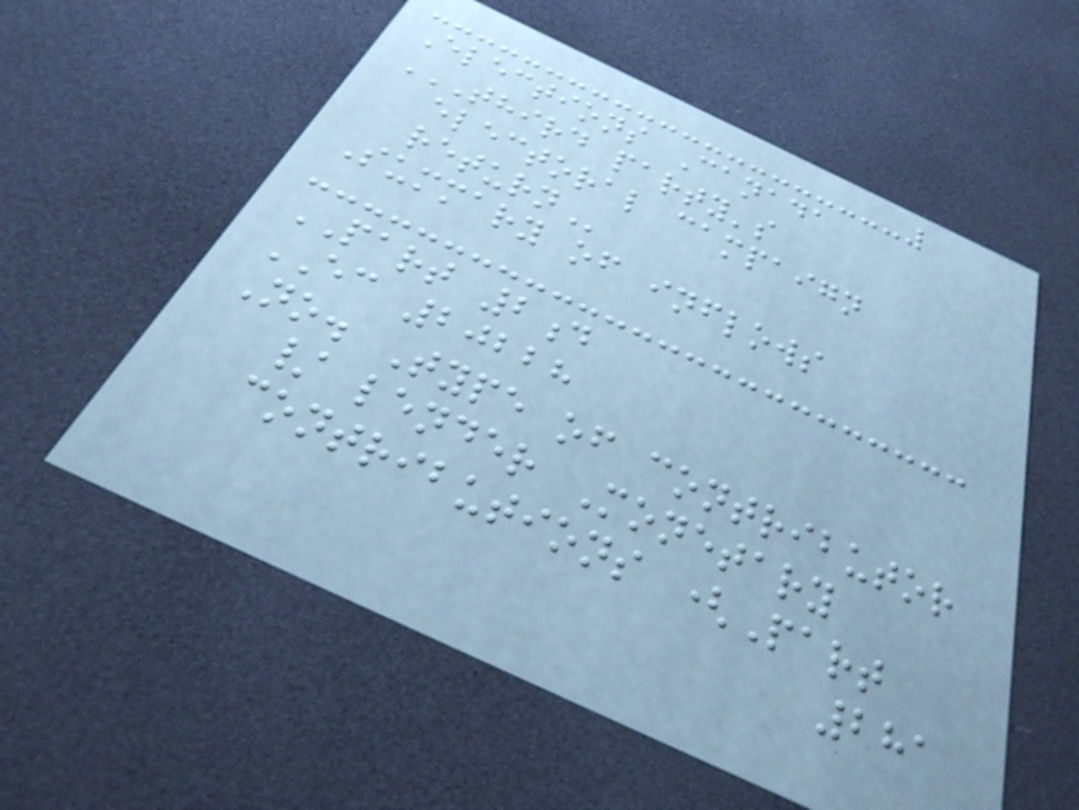Elections Canada
THIRD PARTY'S
ELECTORAL CAMPAIGN
RETURN
Summary of inflows
PART 2d
EC 20228
No. Type of contributor
/ lender Monetary
contributions (Part
281
